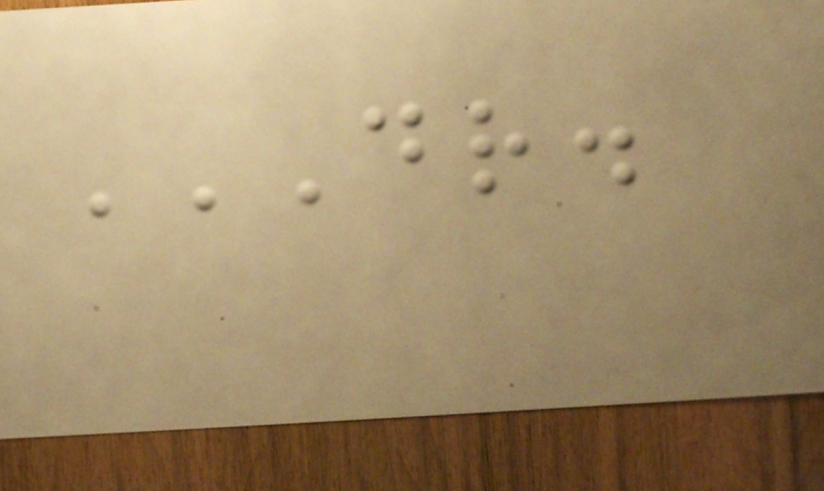DR.
